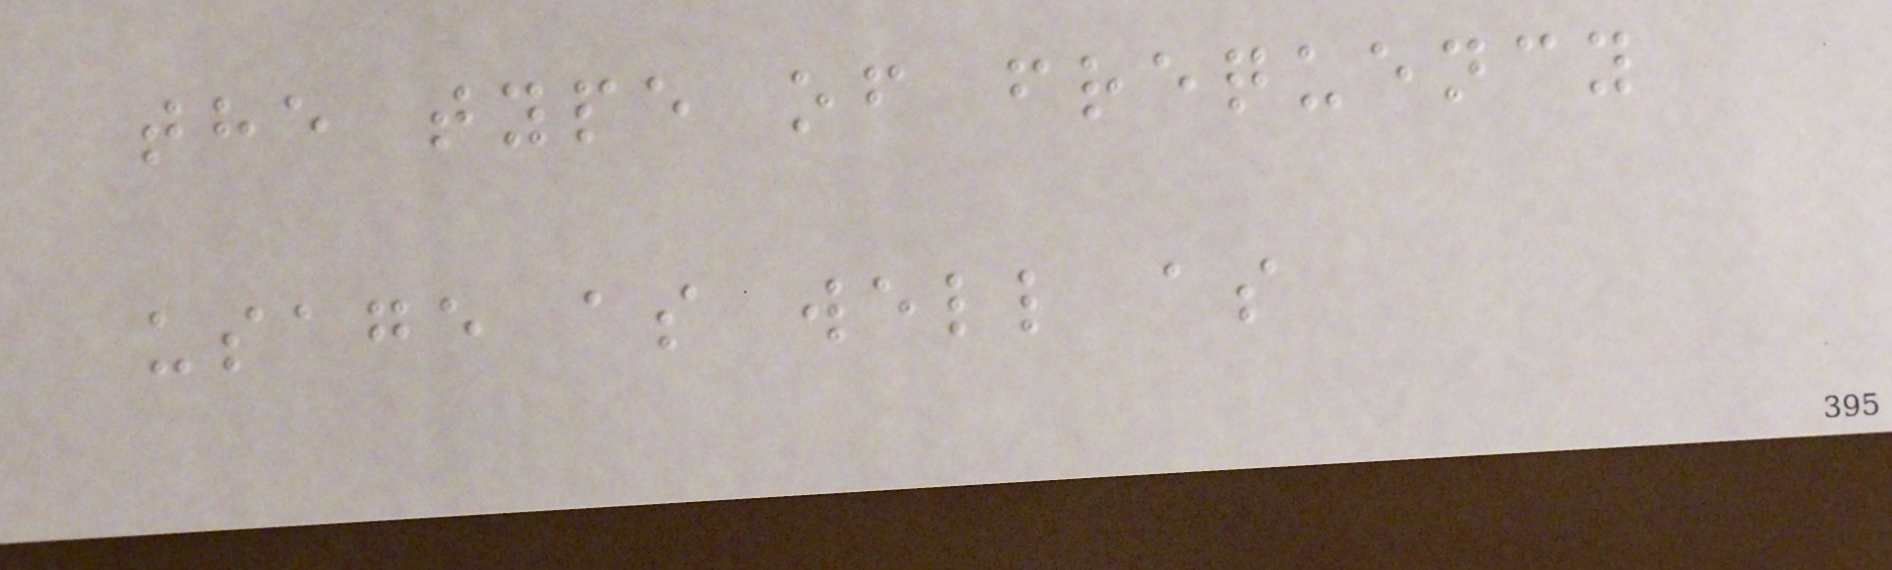the type of frequency
usage as well as
